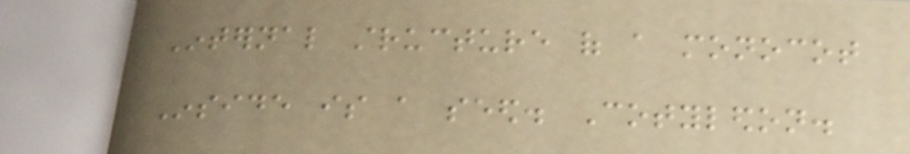Internal structure of a monocot
Inside is a seed. Cotyledon.
